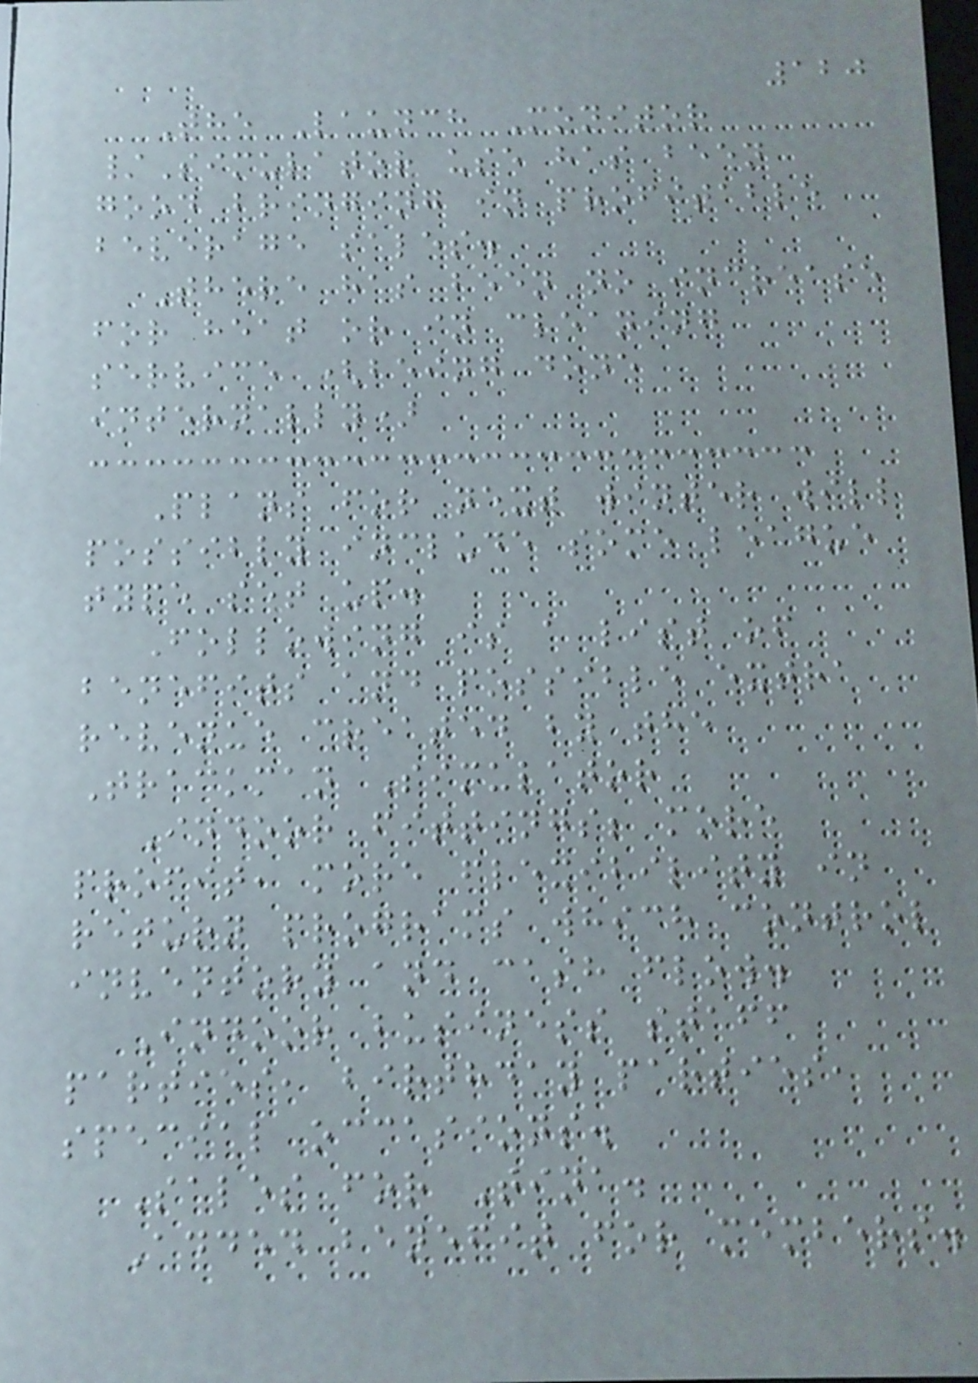120
The Launch Monitor
/Simulator use has been
good bringing in profitable
beverage sales.
There has been no increase
for heat or in cleaning
service (being done
internally)
Plans for next winter will
possibly include some league
type set up.
Following is a list of
benefits and possible extra
revenue created by the
Trackman Simulator
Indoor fittings; more
profit, more flexibility in
return programs which control
inventory and cash flow.
Indoor business staff
parties, birthday parties,
special occasions.
Sales for Tina.
Added benefit for members.
